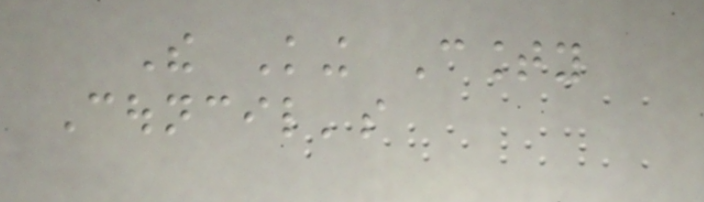The King County
Council's
